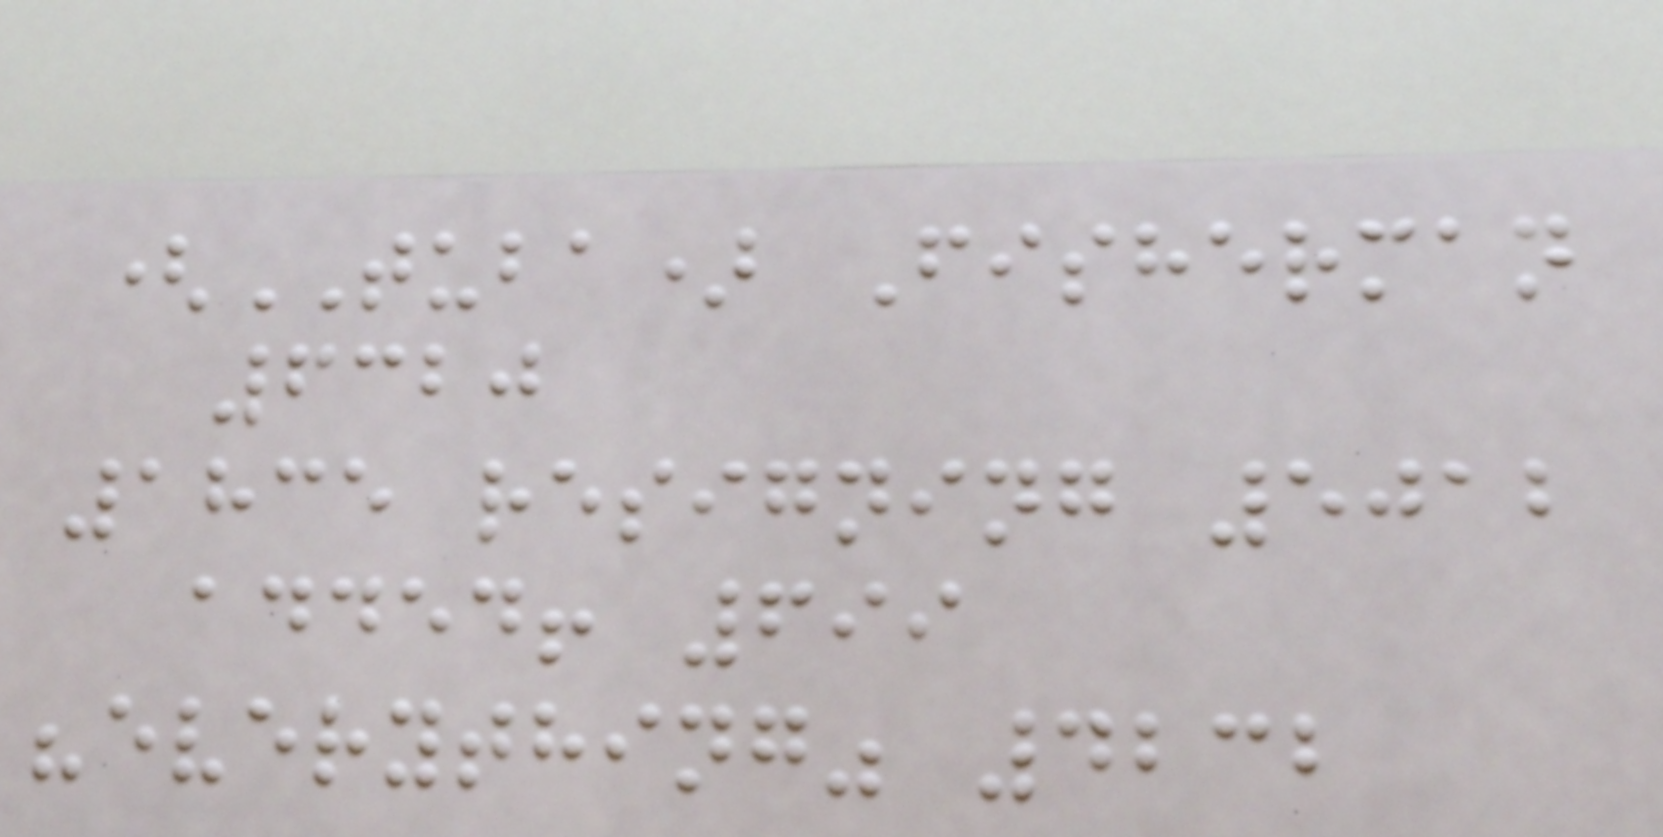(TUBA) Fisherman
6320
1835 resigning 5012
added! 699
"everything" 4232
